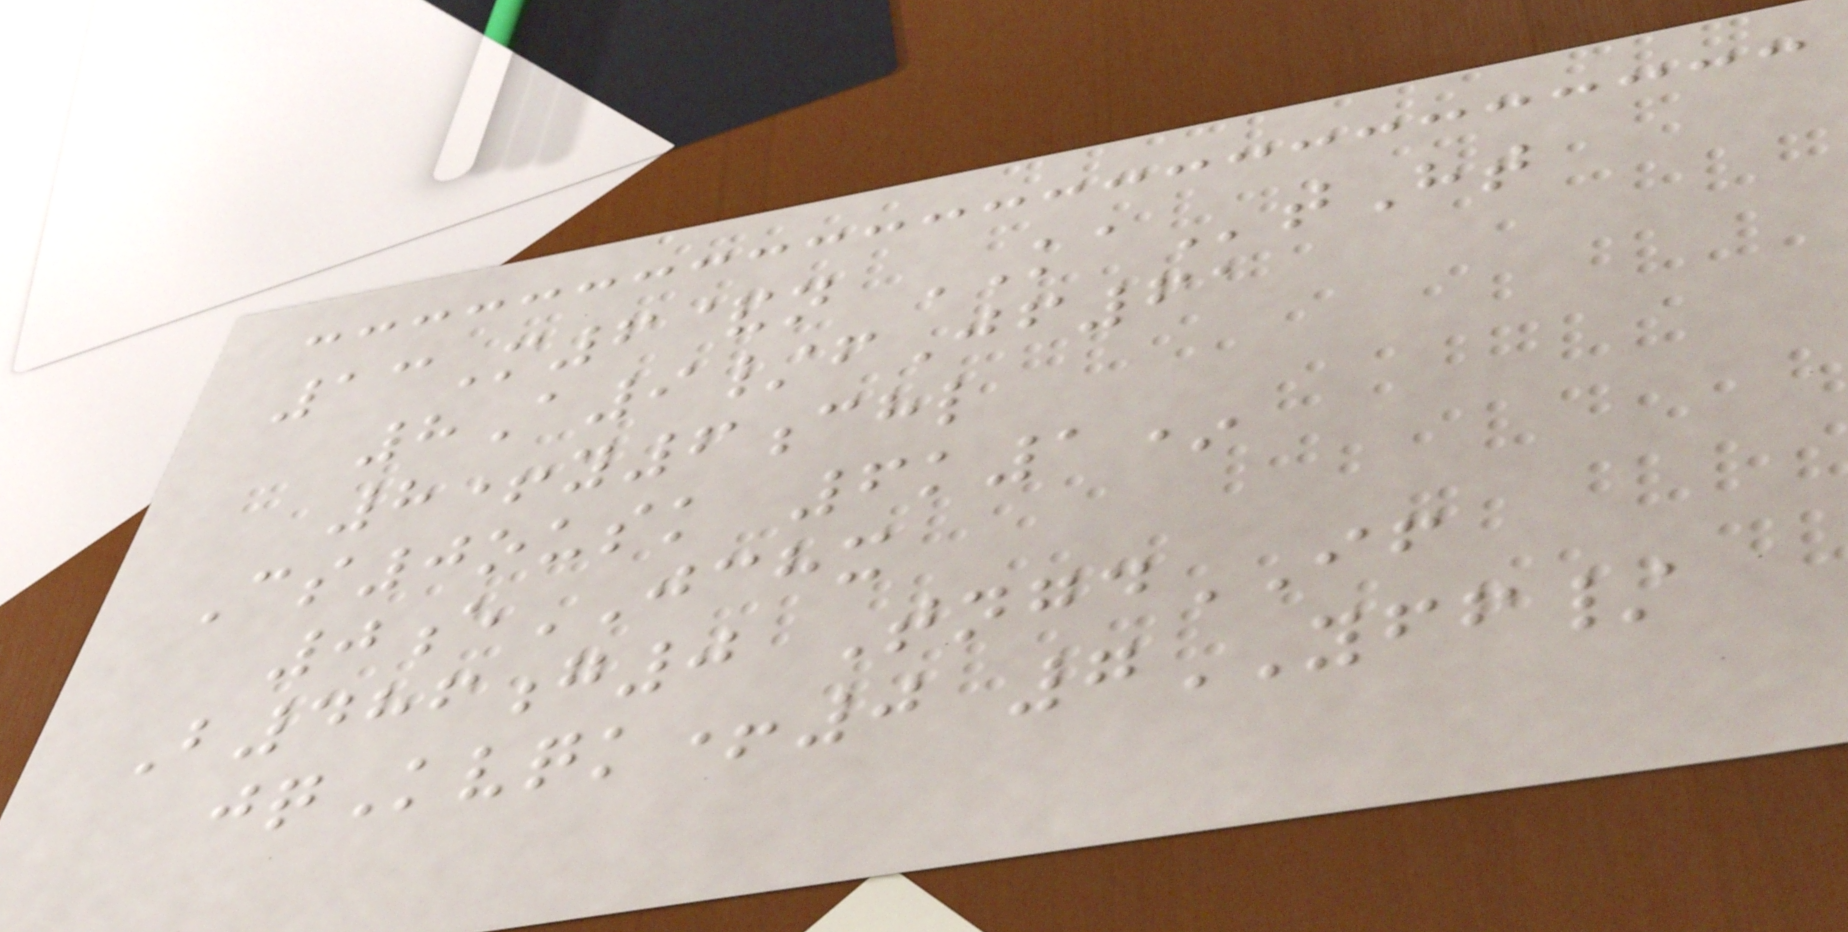13M6&n KAtHt
8A9/fJf61
8+y6chl
Cs0ousk 6k1*
0eJCHX
B486g0 TngdIF
jqKvqk+0 7YFF/
